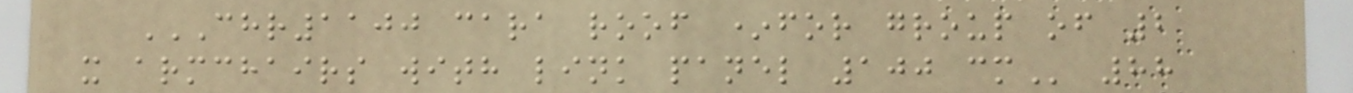CHR1100 CARA ROOF *FOR GROUP OF 2
X ARMCHAIRS WITH LINK PANEL 100 CM 88
